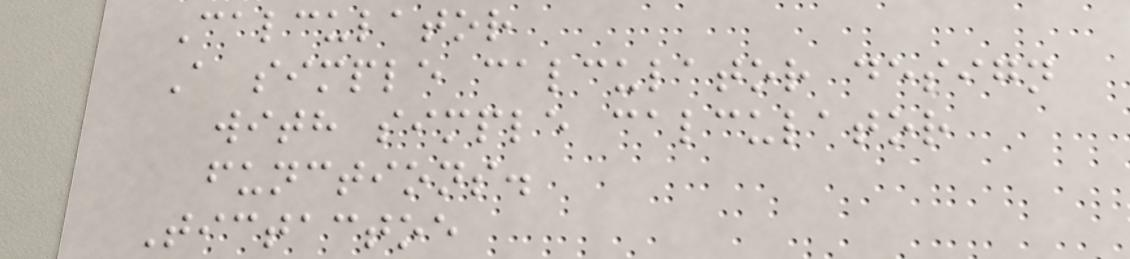Calculator
A simple calculator design
with simple calculator
functions.
Tictactoe
